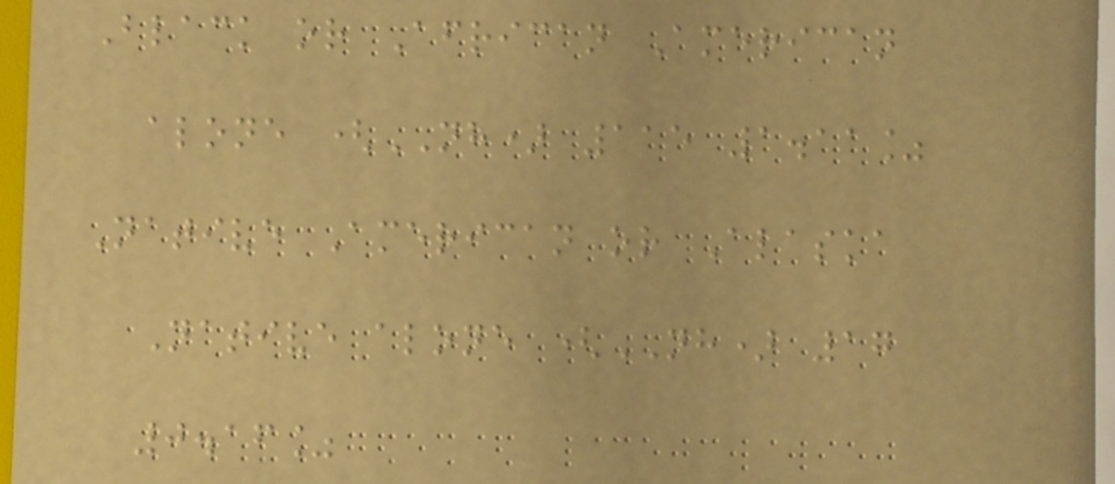Black or African American
alone (NH) 115 1.11%
Native American or Alaska
Native alone (NH) 17
0.16%
